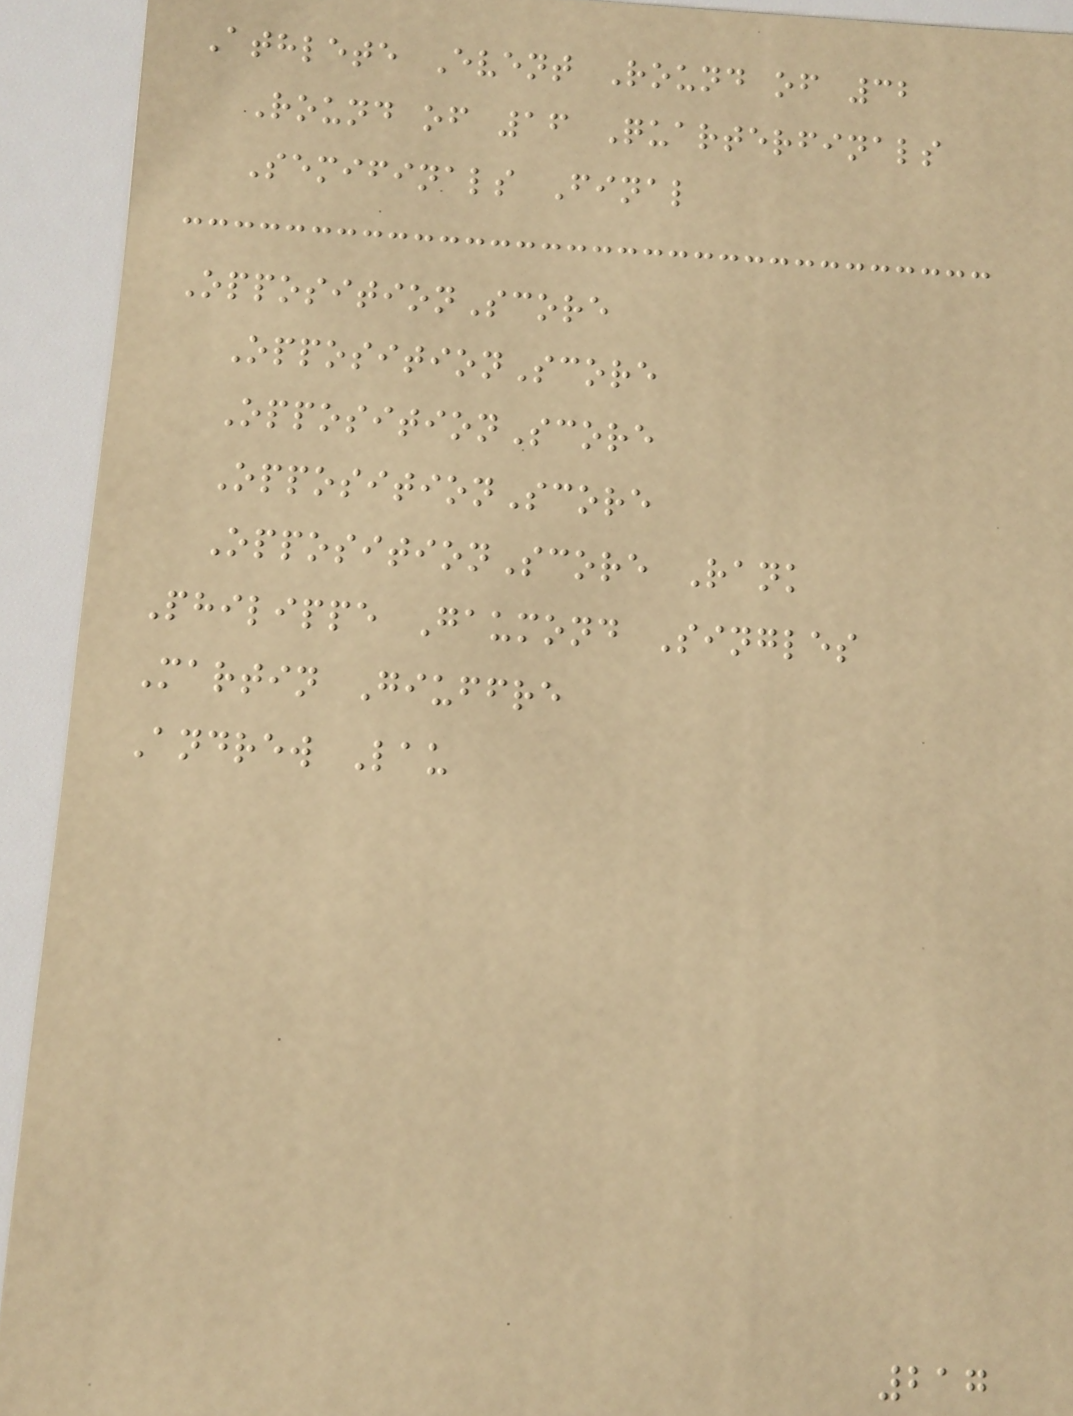Athlete Event Round of 32
Round of 16 Quarterfinals
Semifinals Final
OppositionScore
OppositionScore
OppositionScore
OppositionScore
OppositionScore Rank
Philippe Gaumond Singles
Martin Giuffre
Andrew Lau
217
